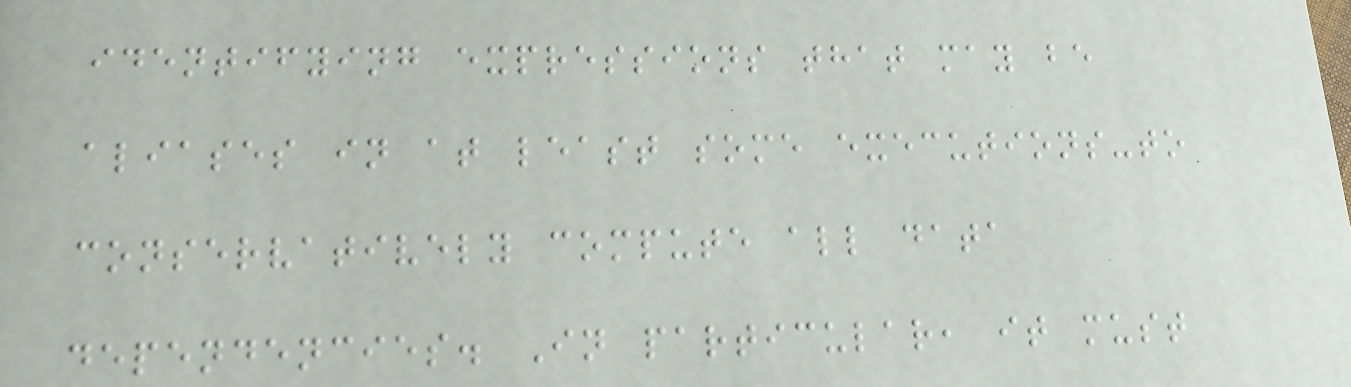identifying expressions that may be
aliases in at least some executions-to
conservatively compute all data
dependencies. In particular, it must
